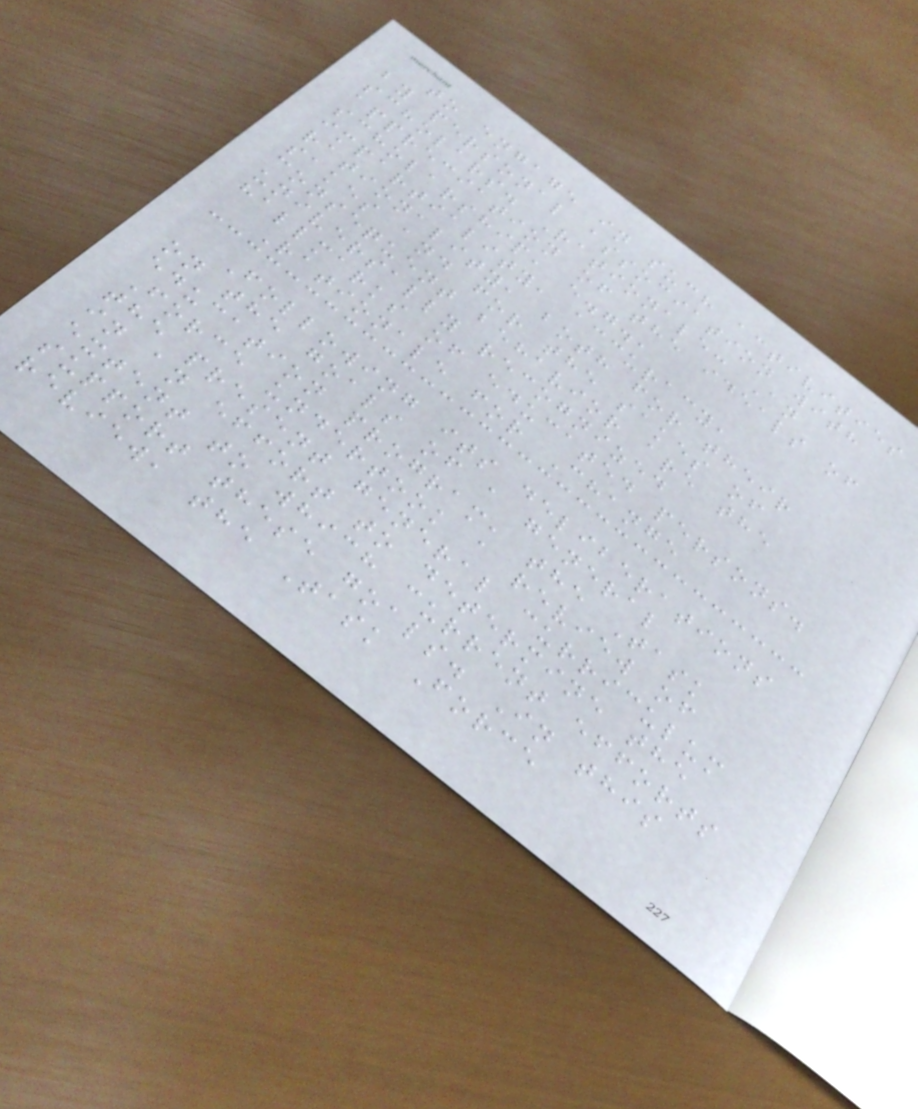to engage in such activities
by personal association with
scholars. Rationale: An
appreciation of the ideals of
scholarship, e.g.,
impartiality, accuracy,
rationality, both for their
sakes and for the sakes of
consequent behavior are the
universally recognized
hallmarks of educated persons.
Rationale for Change
Following its deliberations
on the goals of a general
education program, the Task
Force undertook a review of
the present general curriculum
in an effort to determine the
extent to which current efforts
support these goals. In this
review, the Task Force
